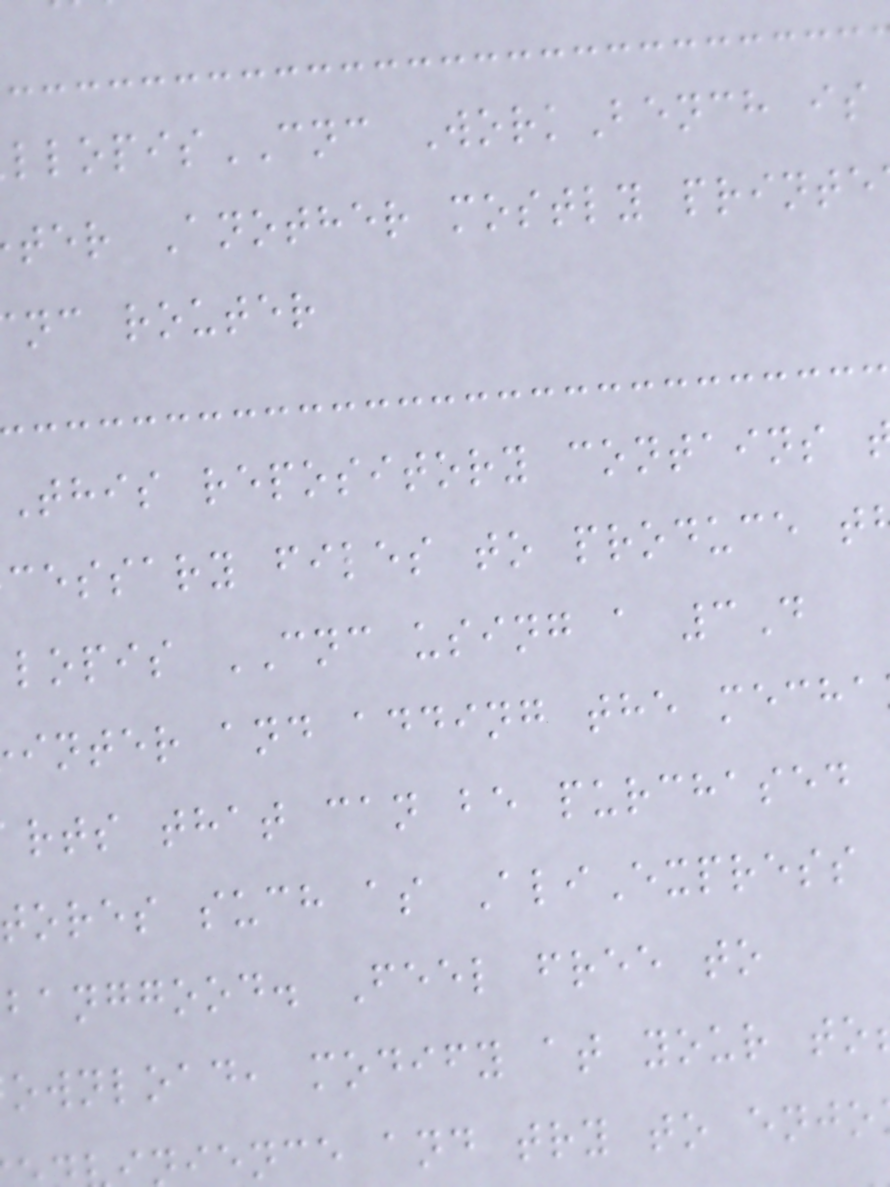lopisCNC WorkBench is
ter Another mostly printe
nc router
This repository contains
cessary files to produce t
lopis CNC using a 3D
inter and adding the mecha
rts that can be purchased
ores such as AliExpress
banggood. Feel free to
ownload, modify at your to
ience and try to enjo
